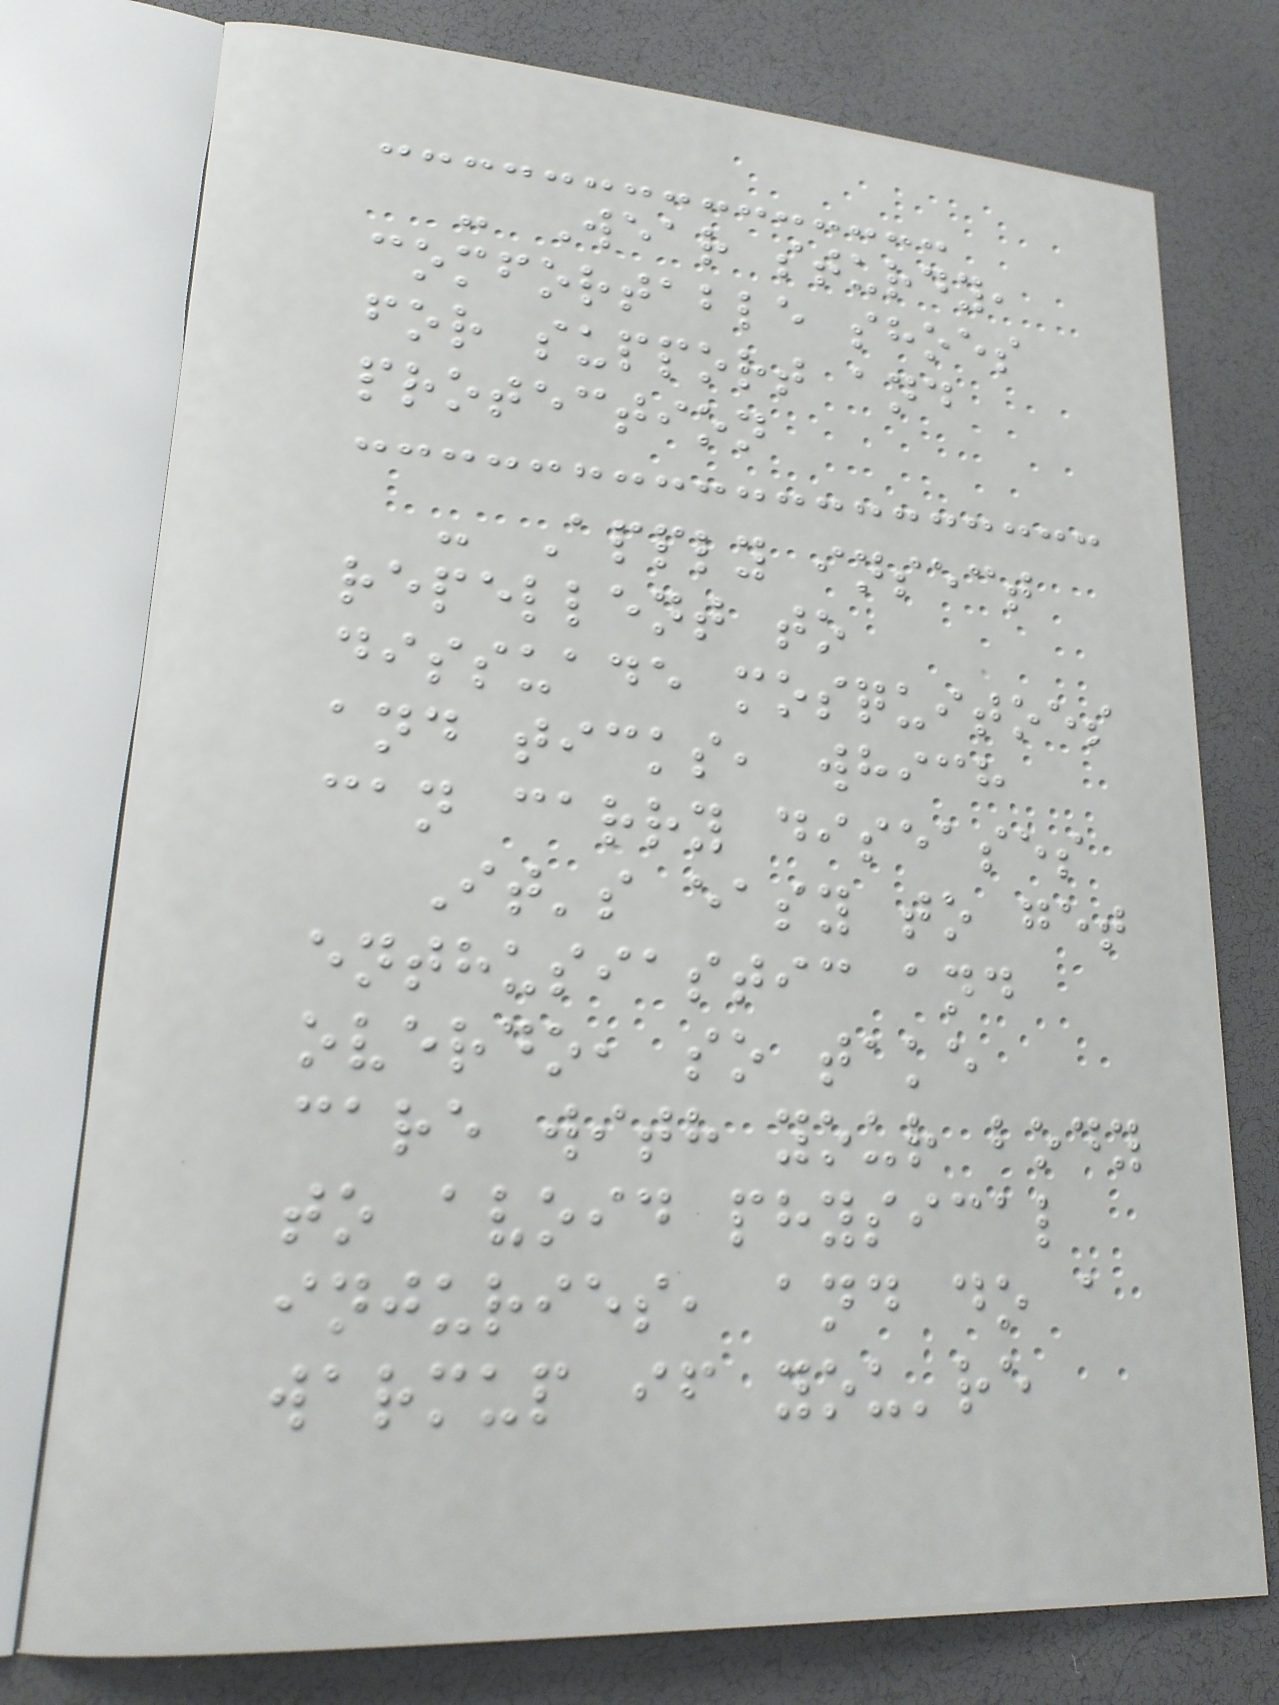- Wear sturdy,
comfortable shoes
for support and
protection
- Apply insect
repellent to
dissuade mosquitoes
and ticks, which
can carry diseases
It's easy to get
enthusiastic and
overdo, so take
care with your body
to avoid physical
injuries, and do a
warmup if you're
